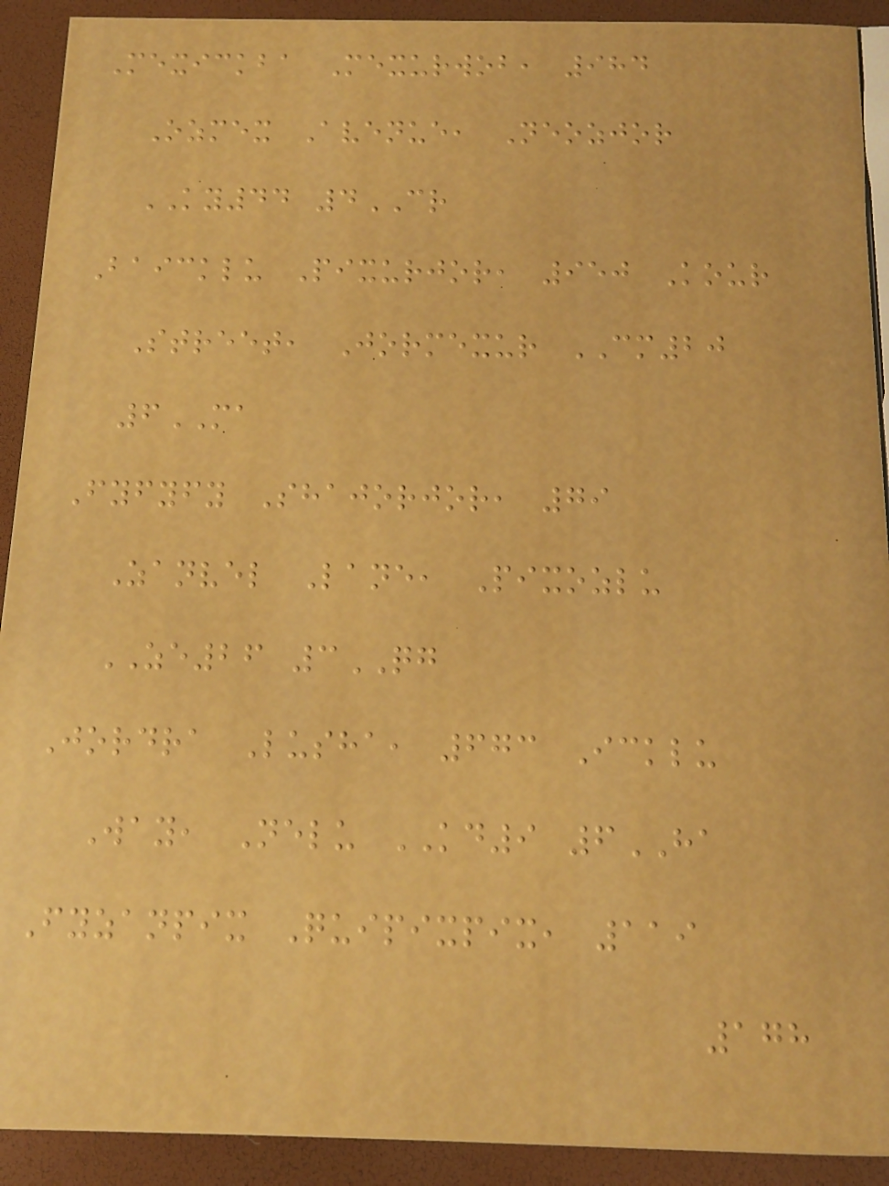Mexickba Mexurwob, 984
Ozmex Avenue, Neozjor
KY44 4CR
Baicklu Pixurjor, 950 Kour
Street, Jormexur CM20
6MA
Fyfyfy Shajorjor, 79
Zanvel Lane, Pixozlu
ZE26 3QG
Jordra Lusha, 673 Icklu
Way, Nelu KD9 6HA
Fyzanpix Quipixpix, 119
178
